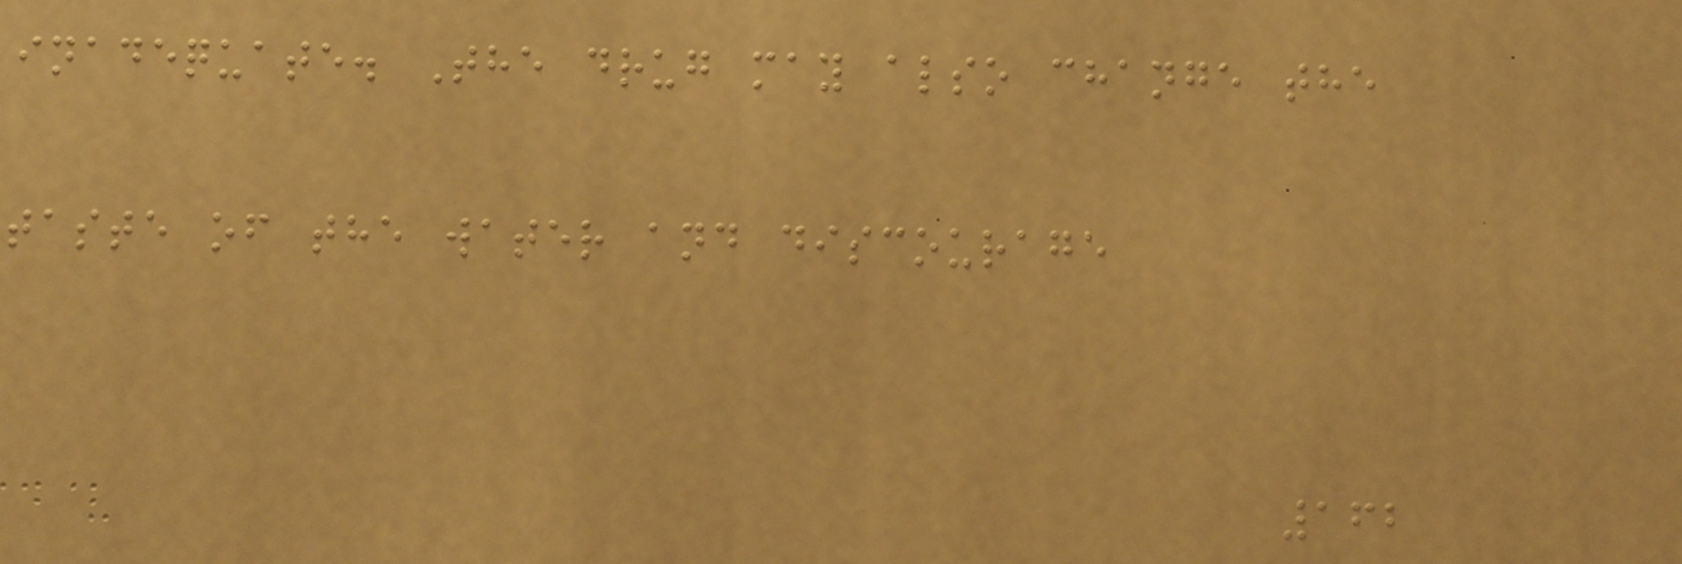inadequate. The drug may also change the
taste of the water and discourage
162
